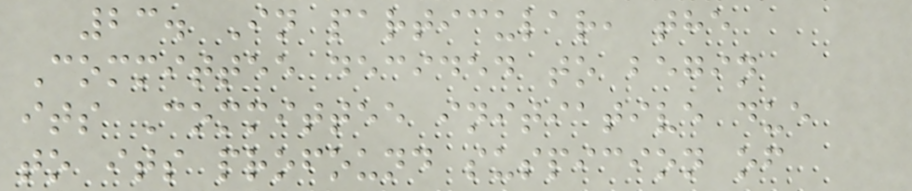23. In particular, the
Committee decided to begin
its Committee initiative due
to its profound suspicion of
